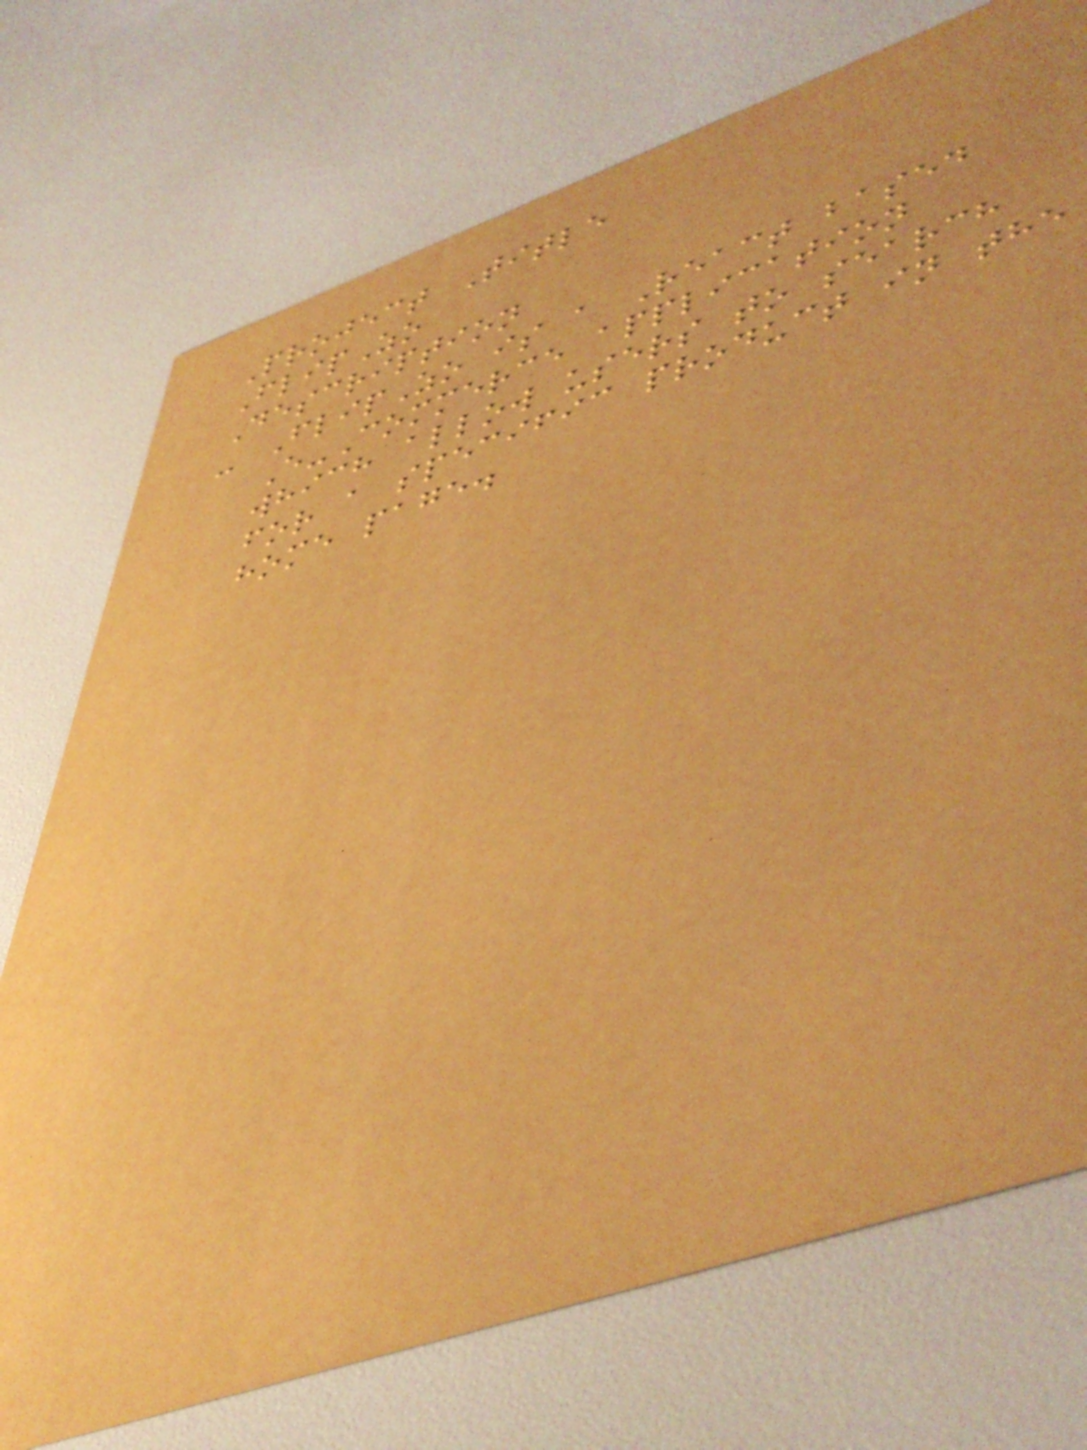Project Title
FlipZo
Description
- FlipZo is a React based
E-Commerce application
which allow users to search
for a specific product in the
home page.
